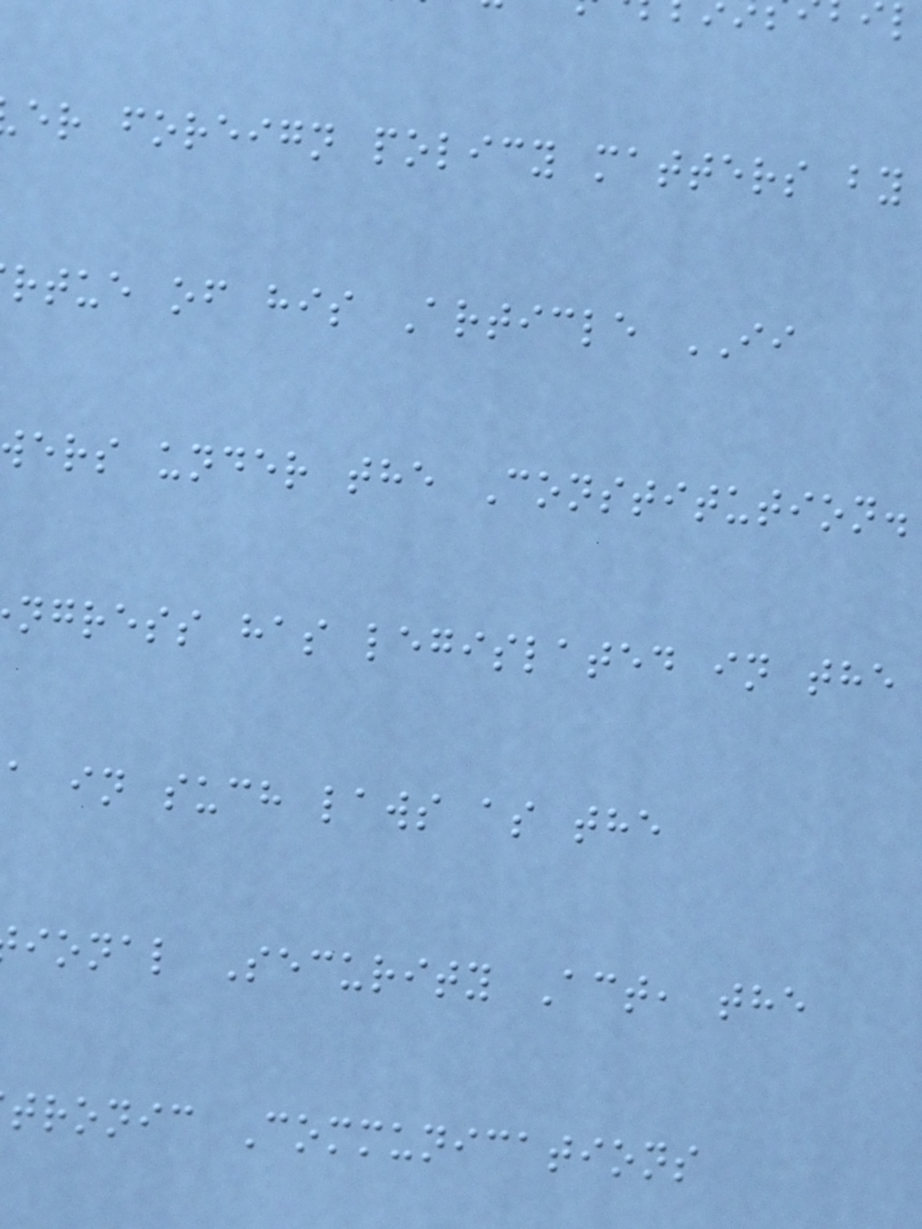er foreign policy matters by
rtue of his Article II
ers under the Constitution.
ngress has legislated in the
a in such laws as the
ional Security Act, the
tronic Communications
